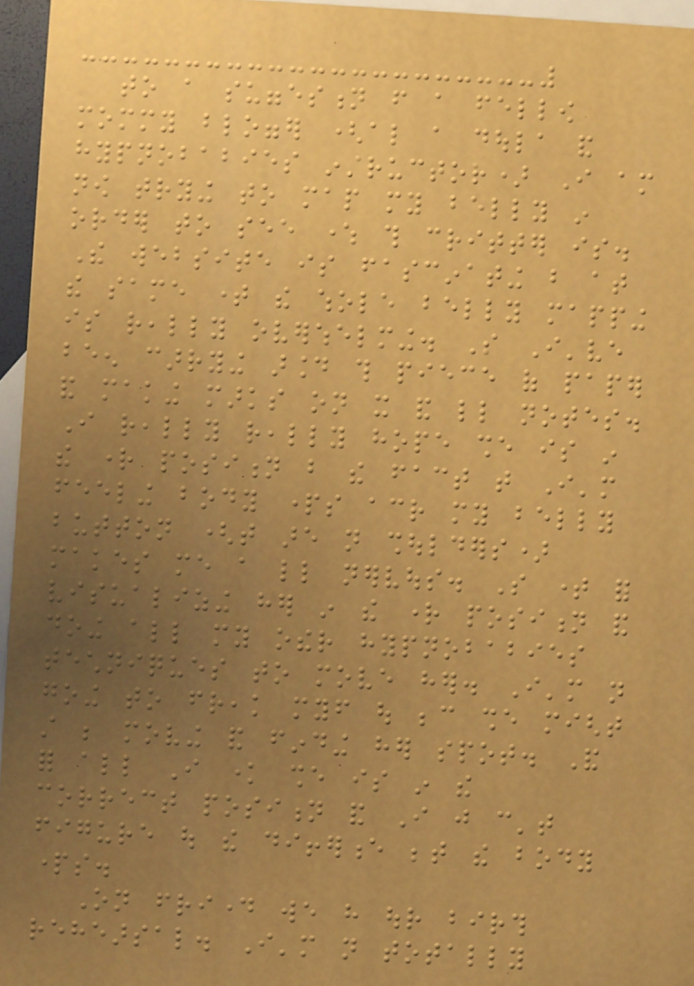to a suggestion from a fellow
mommy blogger (also a doula and
hypnobabies instructor) I am
now trying to map my belly in
order to see where this critter is.
The website is fascinating but at
the same time the whole belly mapping
is really overwhelming. So I've
been carrying around this piece of paper
and making marks on it and little notes.
I really really hope she is in
the right position but the fact that I'm
feeling body parts across my belly
button (that are not shoulders)
makes me a little nervous. So time for
visualizing her in the right position and
doing all my other hypnobabies
techniques to move her. I'm not
going to freak myself out because she might
still be moving and finding her spot. And
for all I know she is in the
correct position and I just can't
figure out the difference between the body
parts.
On friday we have our birth
rehearsal. I'm not totally
